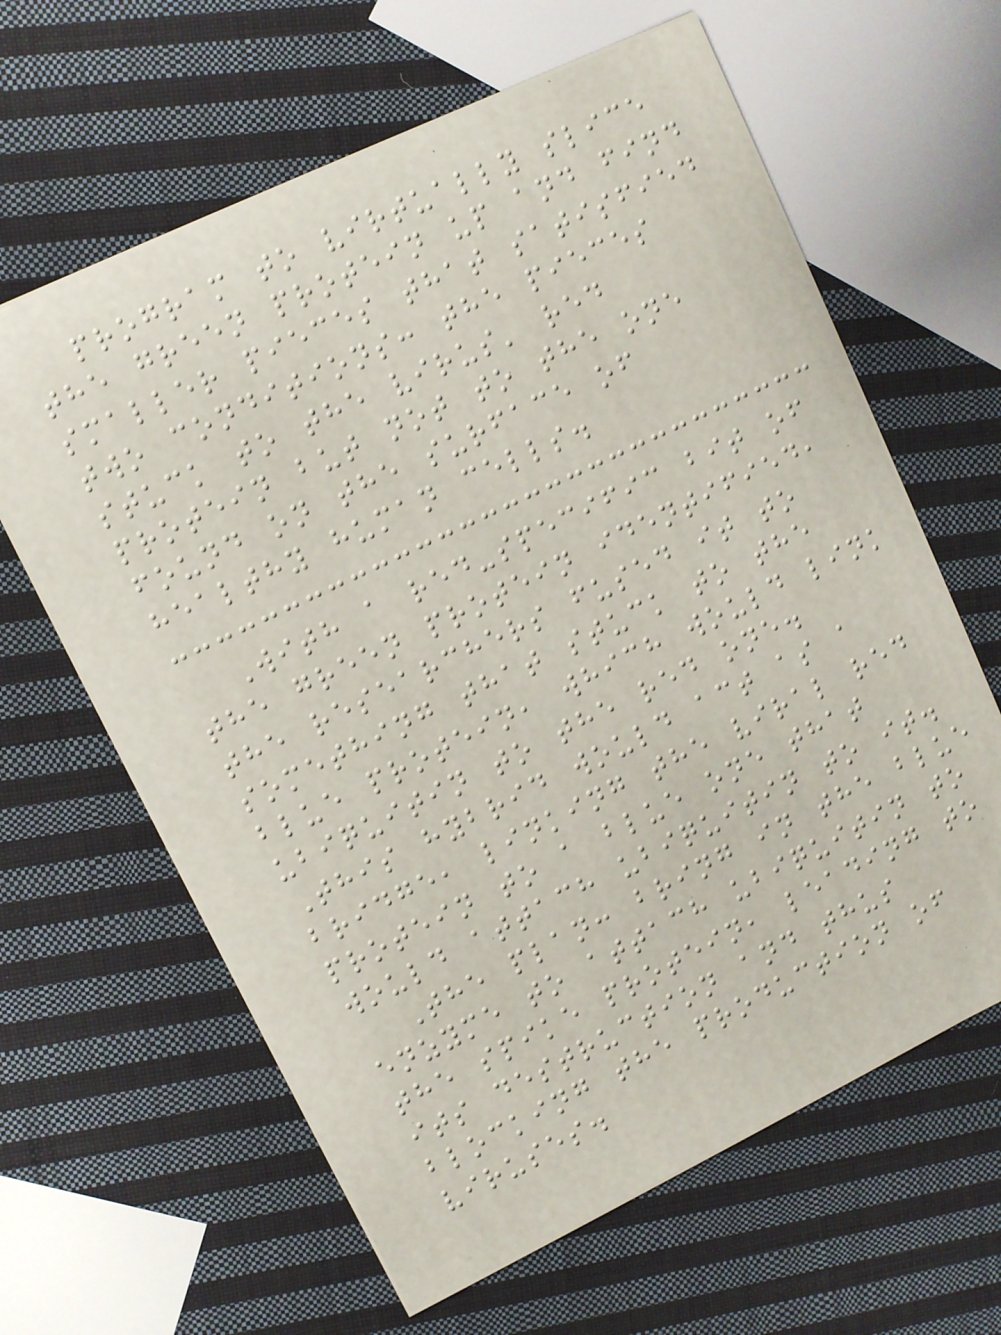program to virtually slice
the green protein up and find
smaller pieces that satisfied
two conditions: the pieces
stuck to the virus' red
protein but not to the one
found on the surface of
healthy human cells.
With a red-specific bit of
the green protein identified,
the researchers fused it to
something that stuck to the
blue protein, which would link
ubiquitin to the red one.
This hybrid would act as a
bridge, linking the viral red
protein to a blue one that
would attach ubiquitin to it.
The plan: bring in the blue
enzyme to attach ubiquitin to
the spike protein, leading to
its destruction and thus
blocking the production of
viruses.
